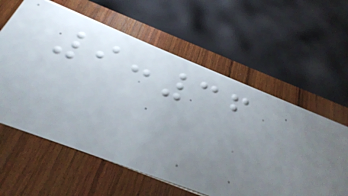9:36
